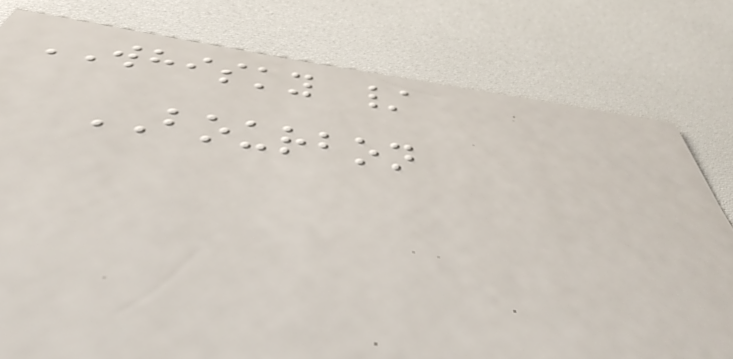WHISKY /
BOURBON
